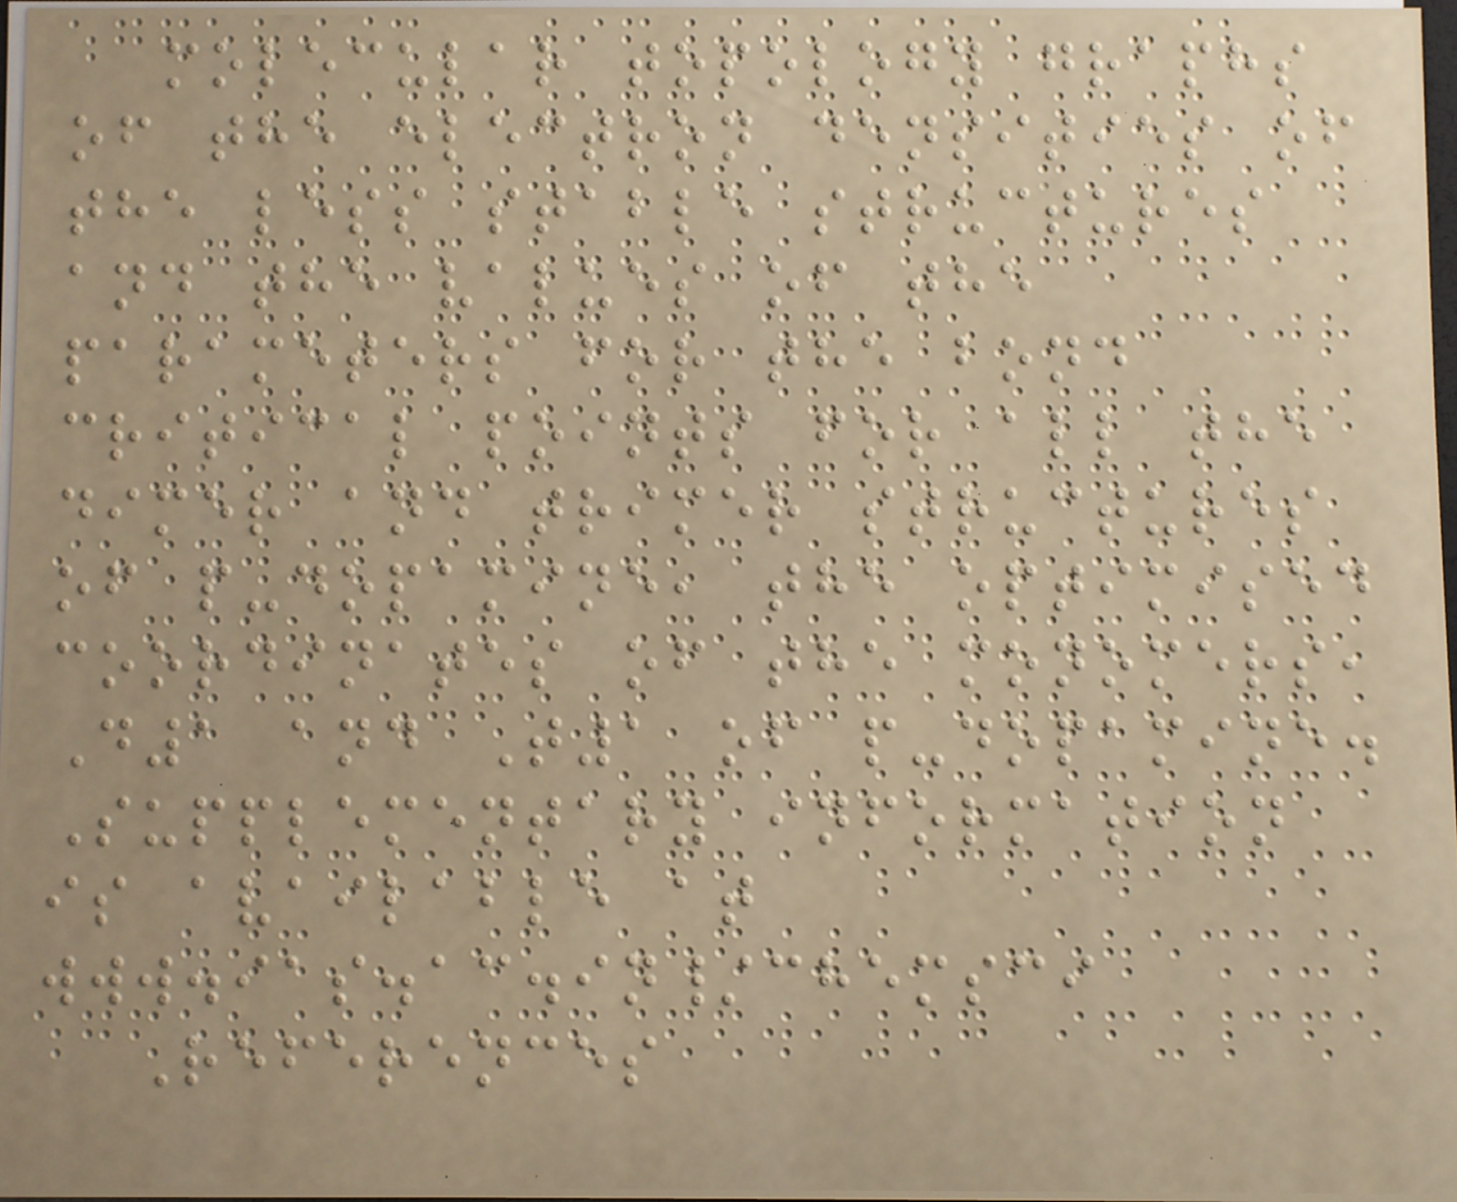molecular topology graphs
of the electron densities of
the less stable structures
and the values of the
parameters for the bond
critical points for all the
dimer and trimer structures
of p-dopamine, the optimised
coordinates of the monomers,
D1 and T1 of p-dopamine.
Supplementary information
is available at
www.ias.ac.in/chemsci
References
